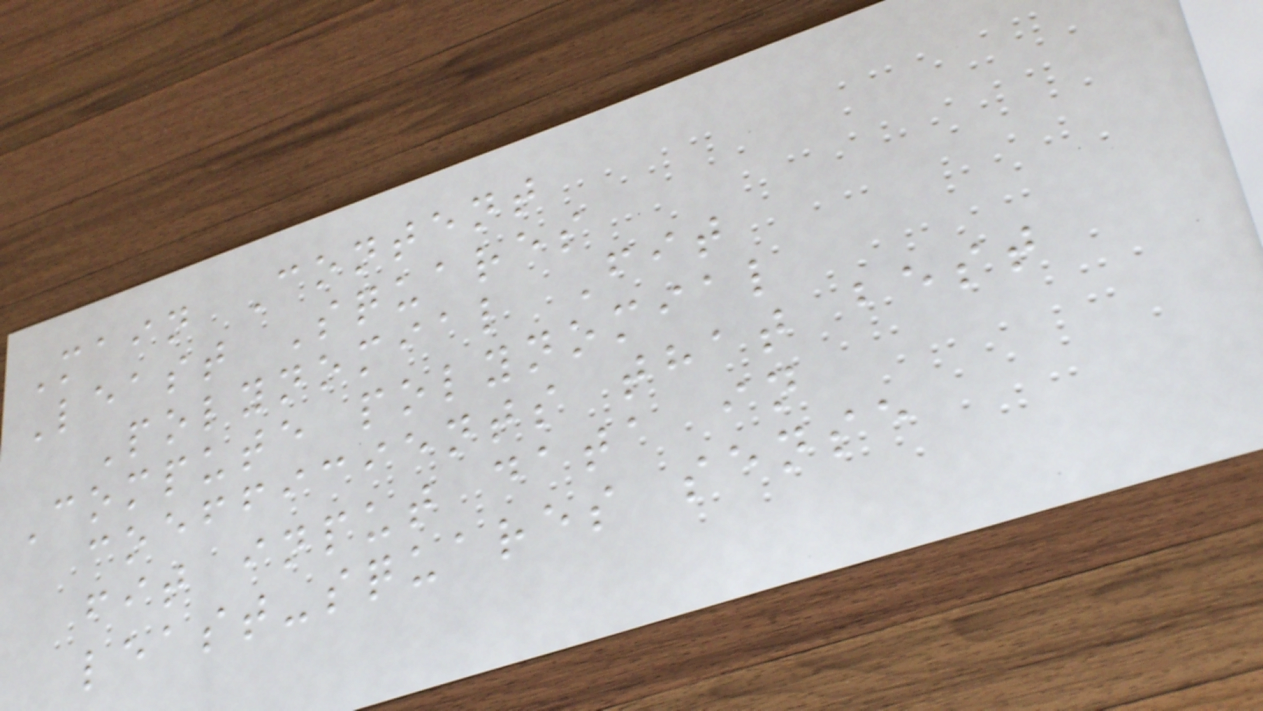Main Content
Least Squares
Polynomial Fit
Compute polynomial
coefficients that best
fit input data in
least-squares sense
